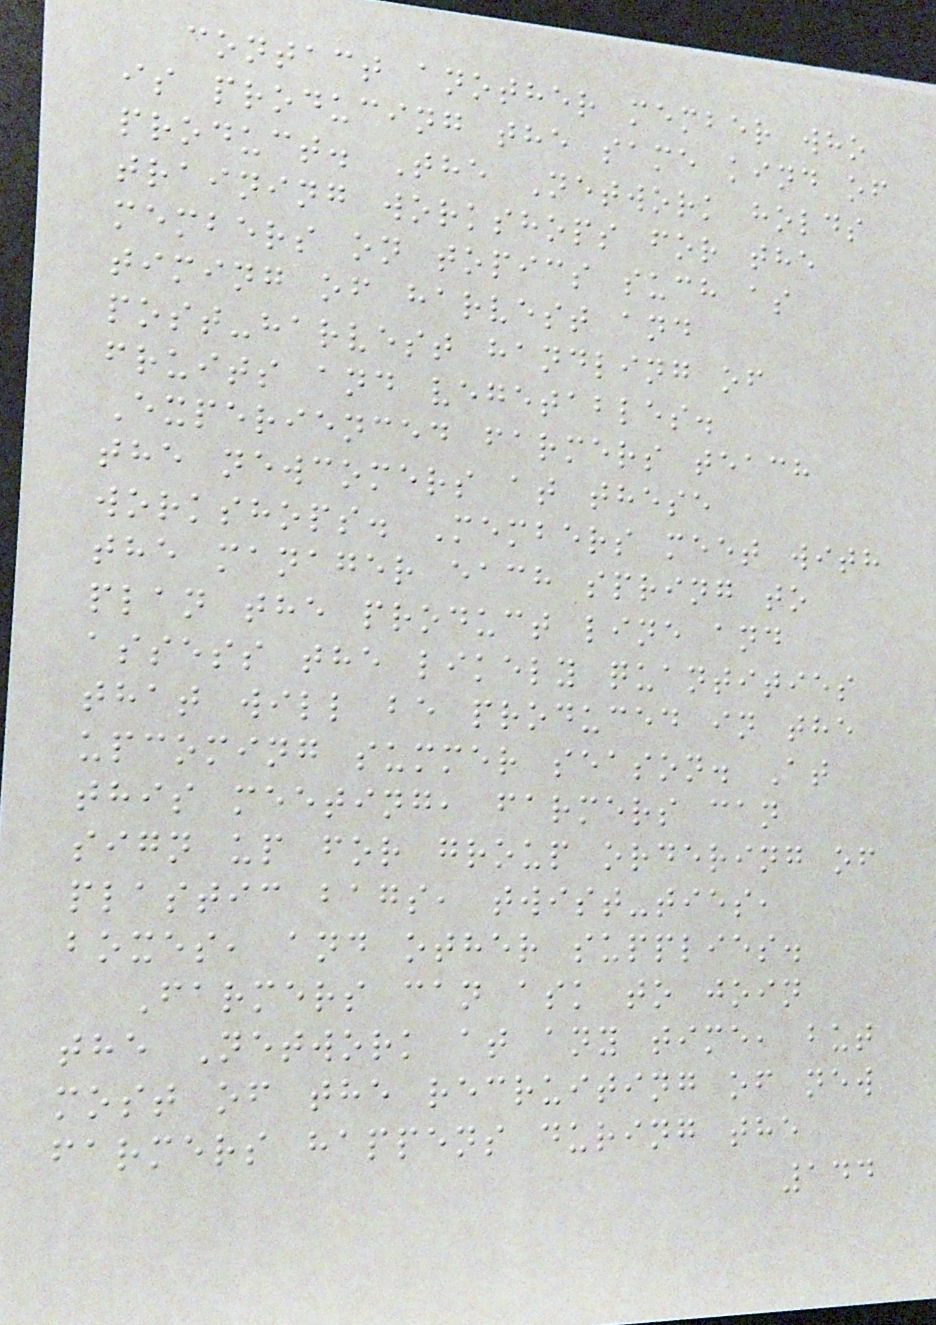contact another member who
is producing the same kind of
product. The Network holds
training workshops for the
members on topics such as
timing of harvest and
post-harvest handling of
fruits and vegetables.
Experienced farmers teach
the newcomers at these
workshops. Members meet with
the manager each spring to
plan the product line and
assess the likely quantities
that will be produced in the
upcoming summer season. At
this meeting, farmers can
sign up for group ordering of
plastic bags, twist-ties,
boxes, and other supplies.
Farmers can ask to join
the Network at any time, but
most of the recruiting of new
farmers happens during the
144
